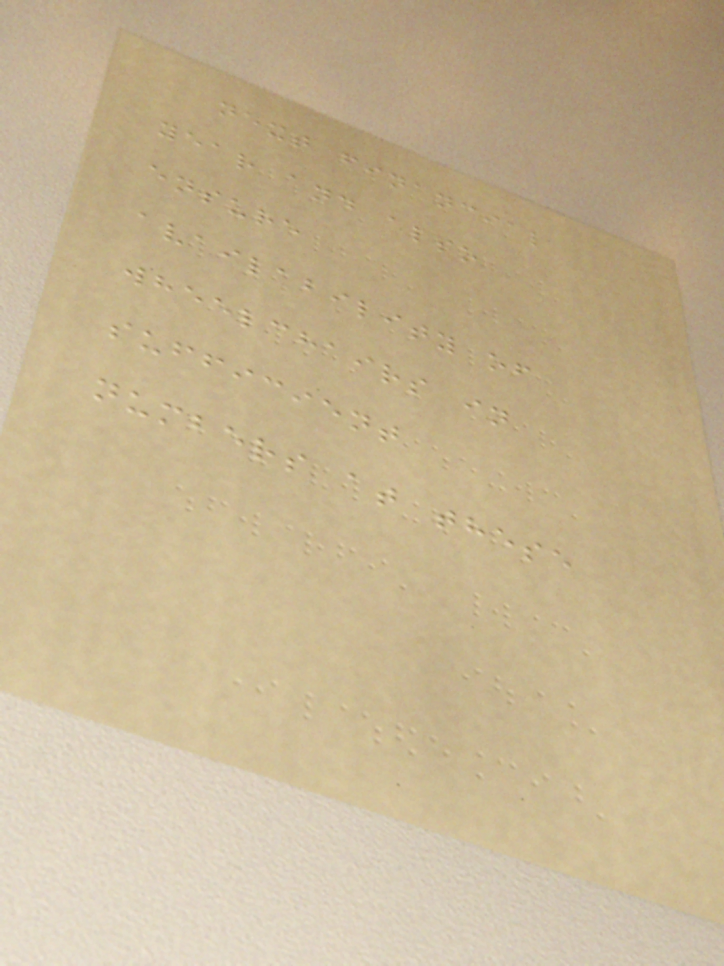next financial
year and also
ensure
availability of
wheelchairs in
sufficient
numbers at these
